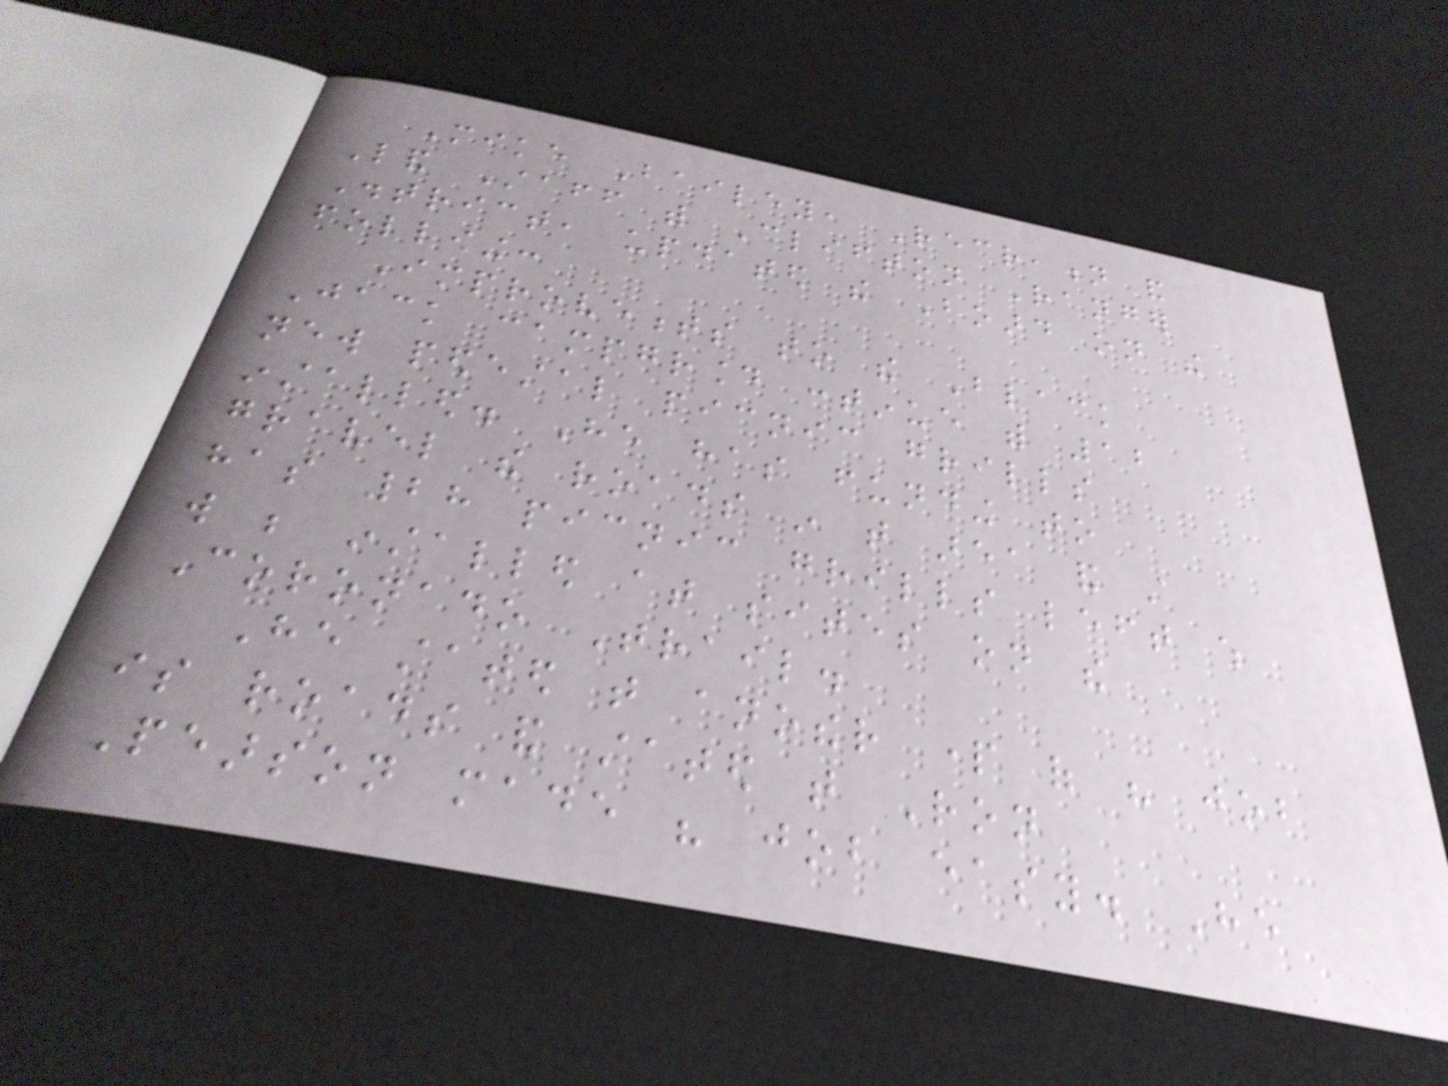Mike Bailey, Recreation and
Land Staff with Clifton Ranger
District, updated the Board on the
following:
Improvements to the Black
Jack campground continue with 12
new pedestal picnic grills
installed. He has funding to
gravel the roads in that area and still
has 28 picnic grills left which
will be installed at sites on the
Coronado Trail.
He stated that another part of his job
is roads and stated that Ron
Pearson made his job easy. He
